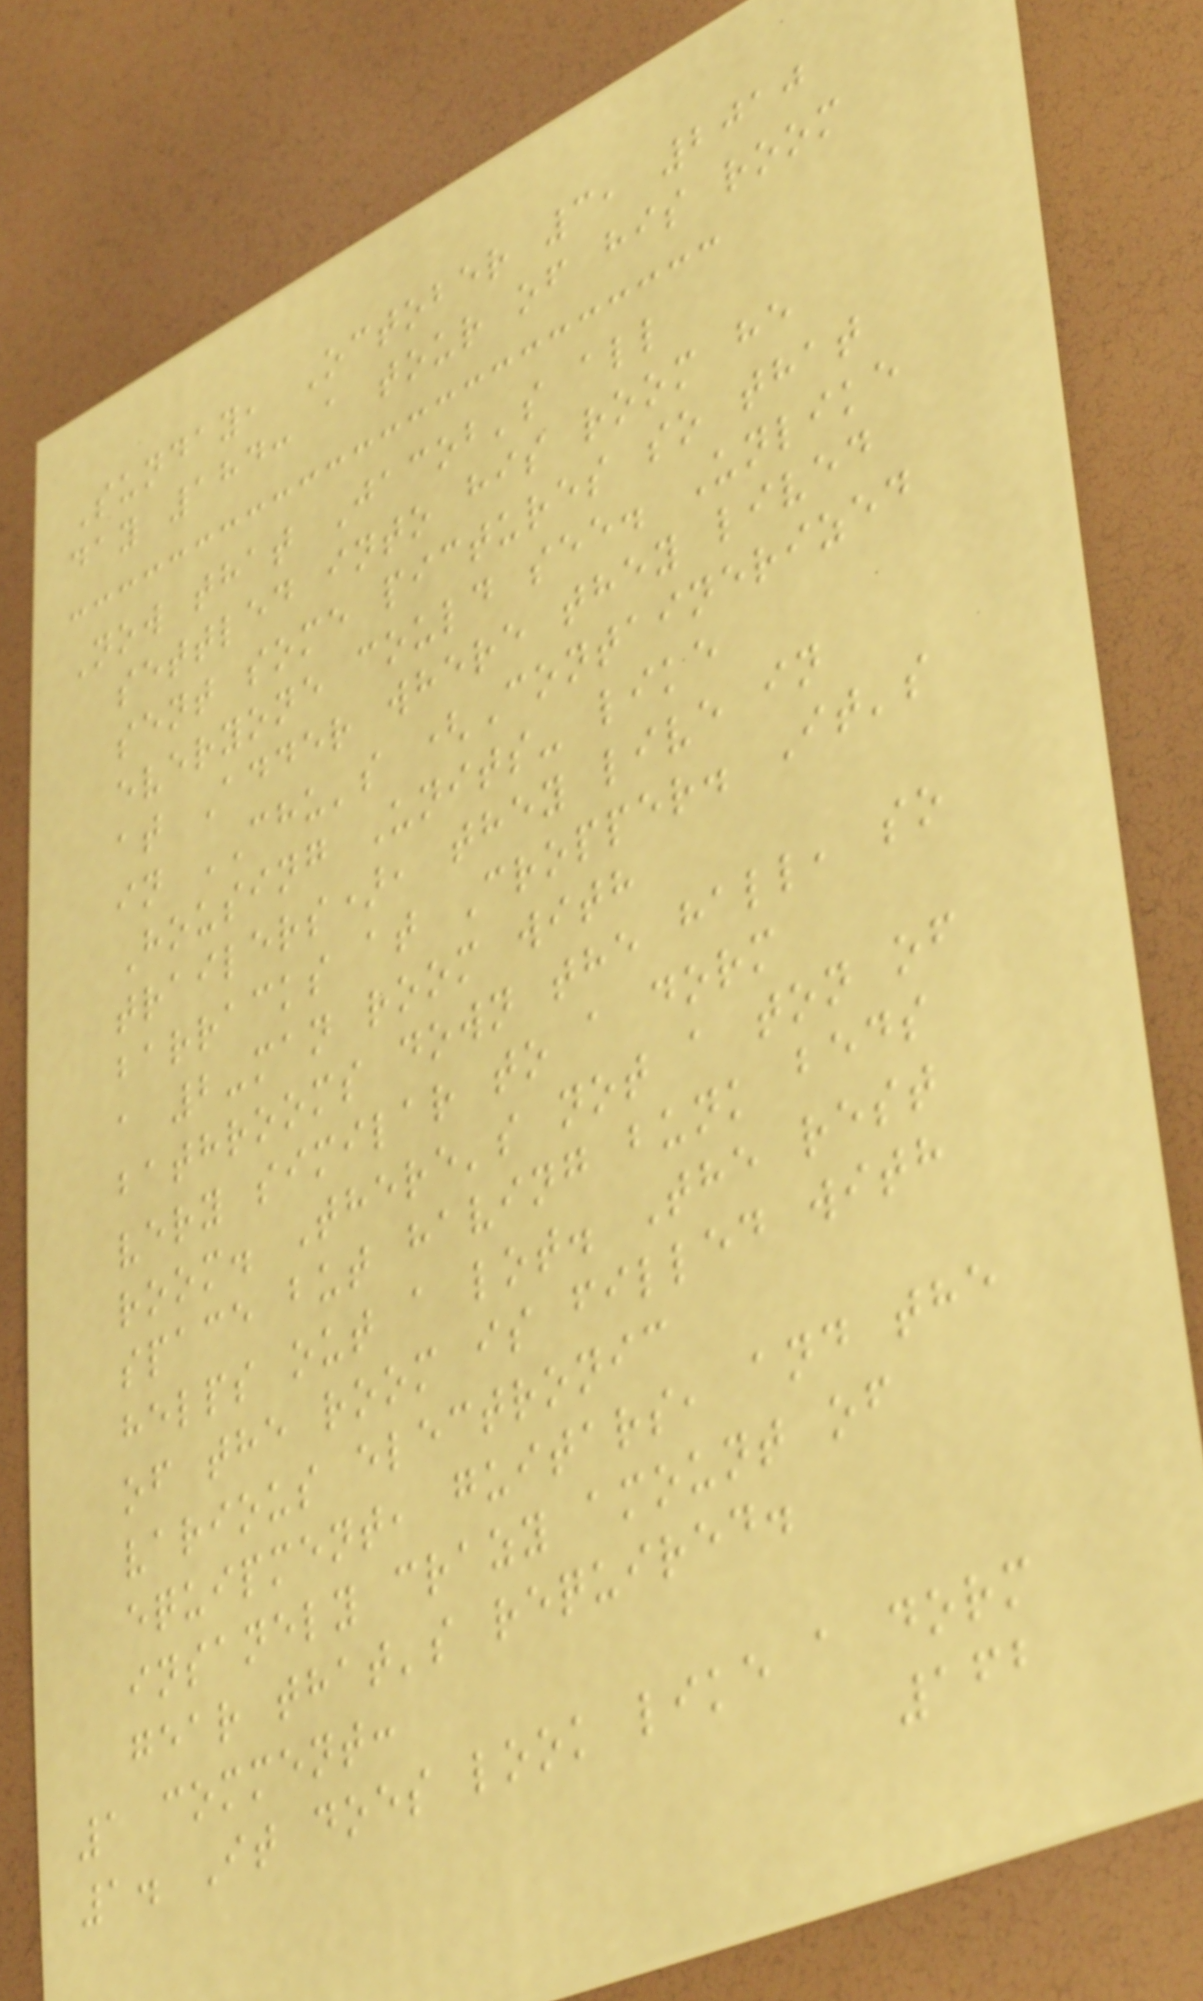Sunday, October 3, 2010
day 184: a tour of his room
Now that Jacob's all
settled into his room he
sent some pictures so that
everyone could see. Unlike
at Adder where they lived
in CHU's (Containerized
Housing Units- like
trailers), they live in
barracks at Cropper. It's
a 2-man room with
bathrooms down the hall, so
very similar to a dorm
room. There's not a ton of
space but having bunk beds
helps out a lot. The rest
of the room is filled with
various electronic
equipment, guitars, and the
insanely crazy amount of
gear that's required.
1 comment:
1. It does look like a dorm
162
